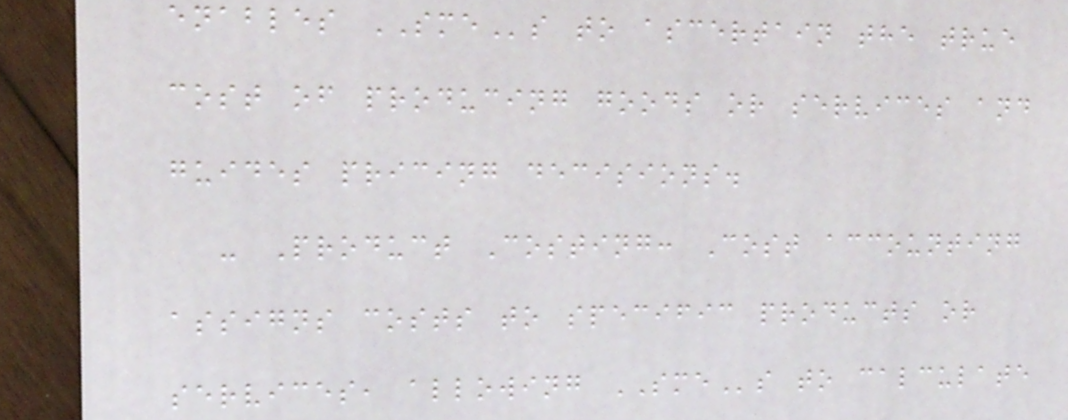enables SMEs to ascertain the true
cost of producing goods or services and
guides pricing decisions.
- Product Costing: Cost accounting
assigns costs to specific products or
services, allowing SMEs to calculate
